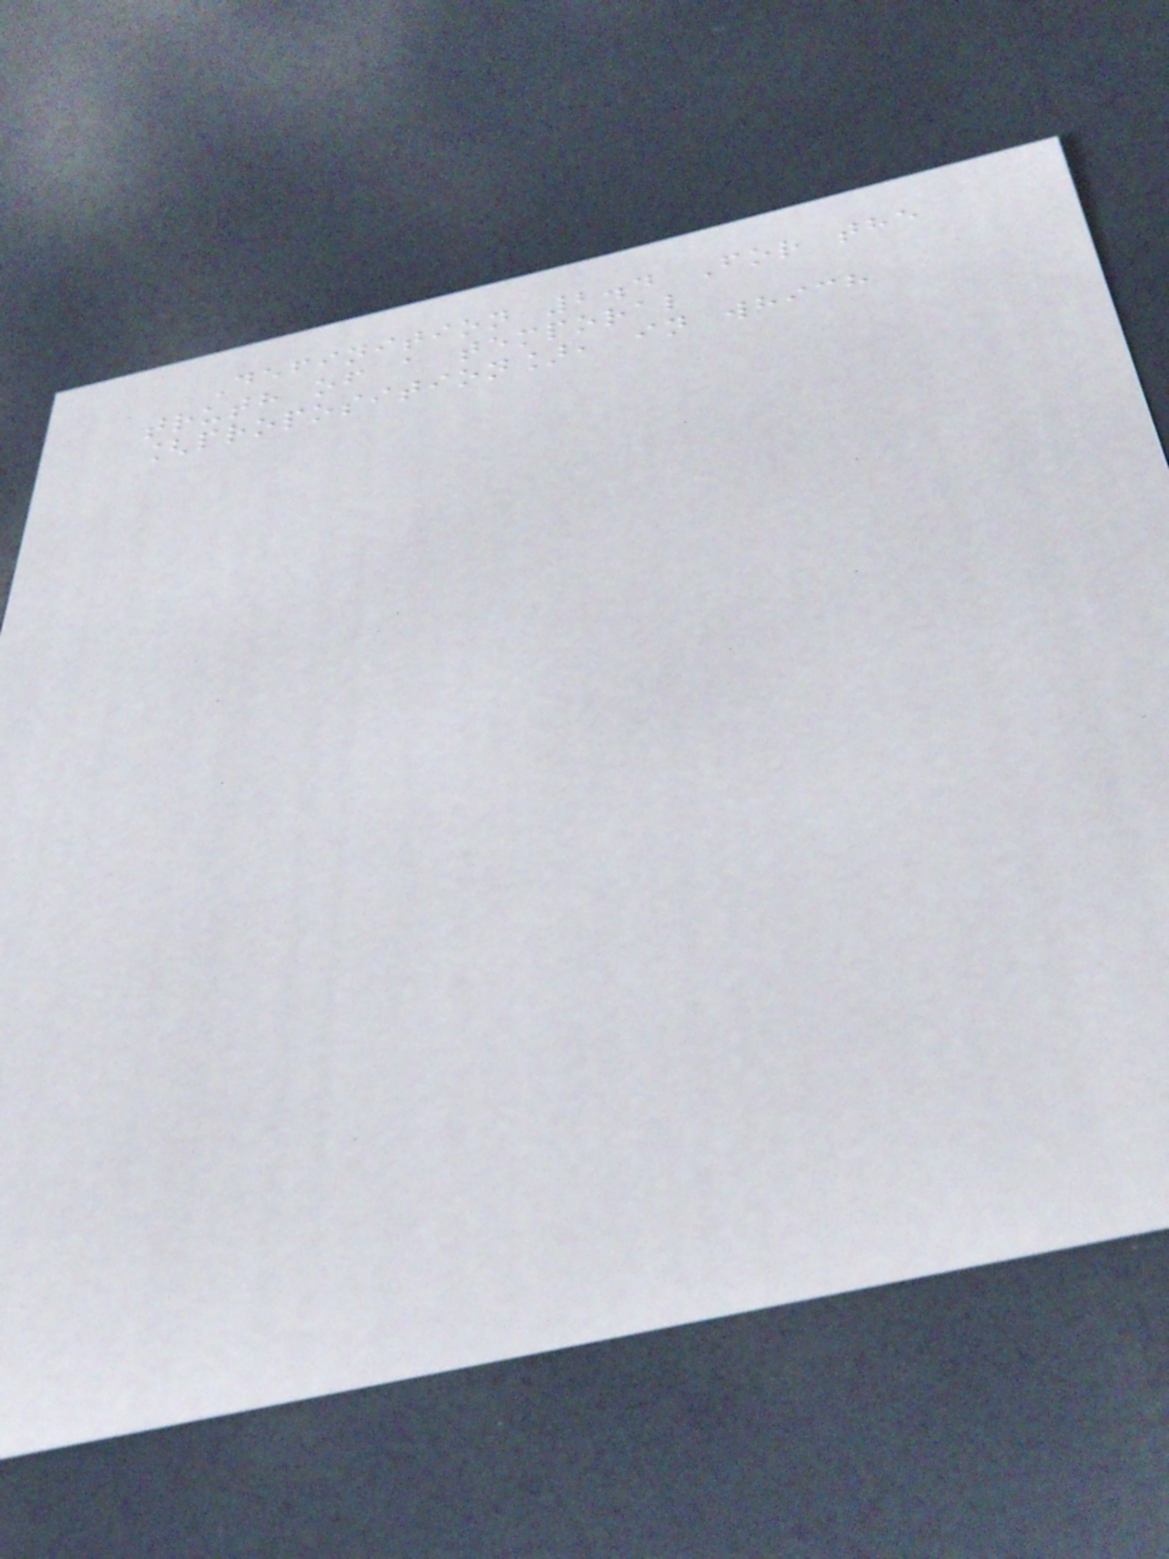Definition 2.4 For the
truth of a temporal
[proposition], in which
